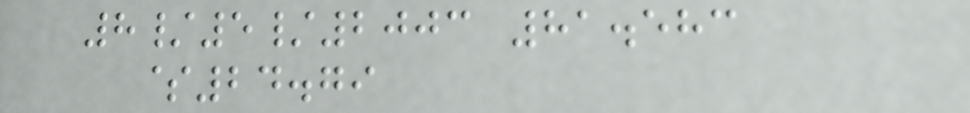8/5/2003 81.583
$24.79
